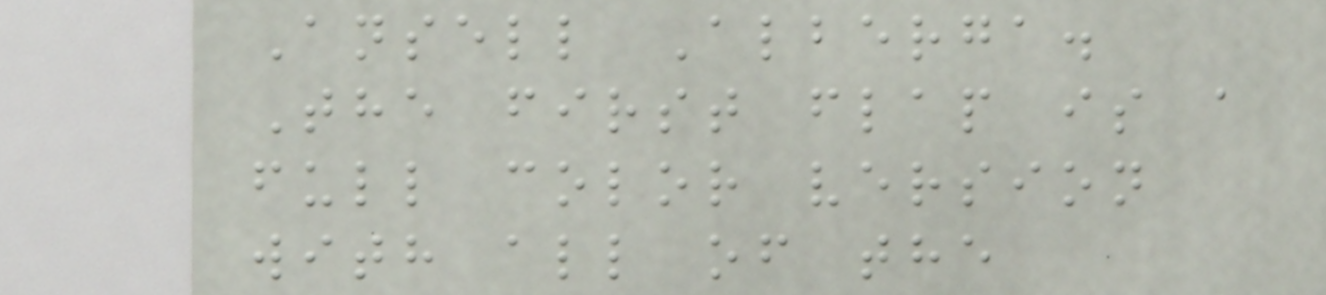Ansell Alberga.
The first flap is a
full color version
with all of the
